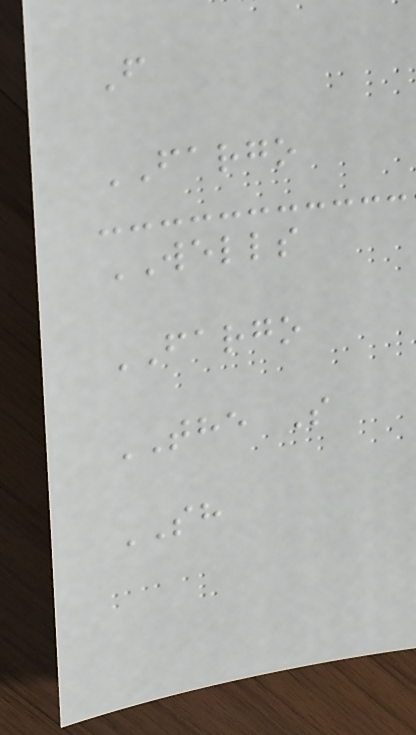F
FARGO
WELLS
FARGO
THE S
SH
